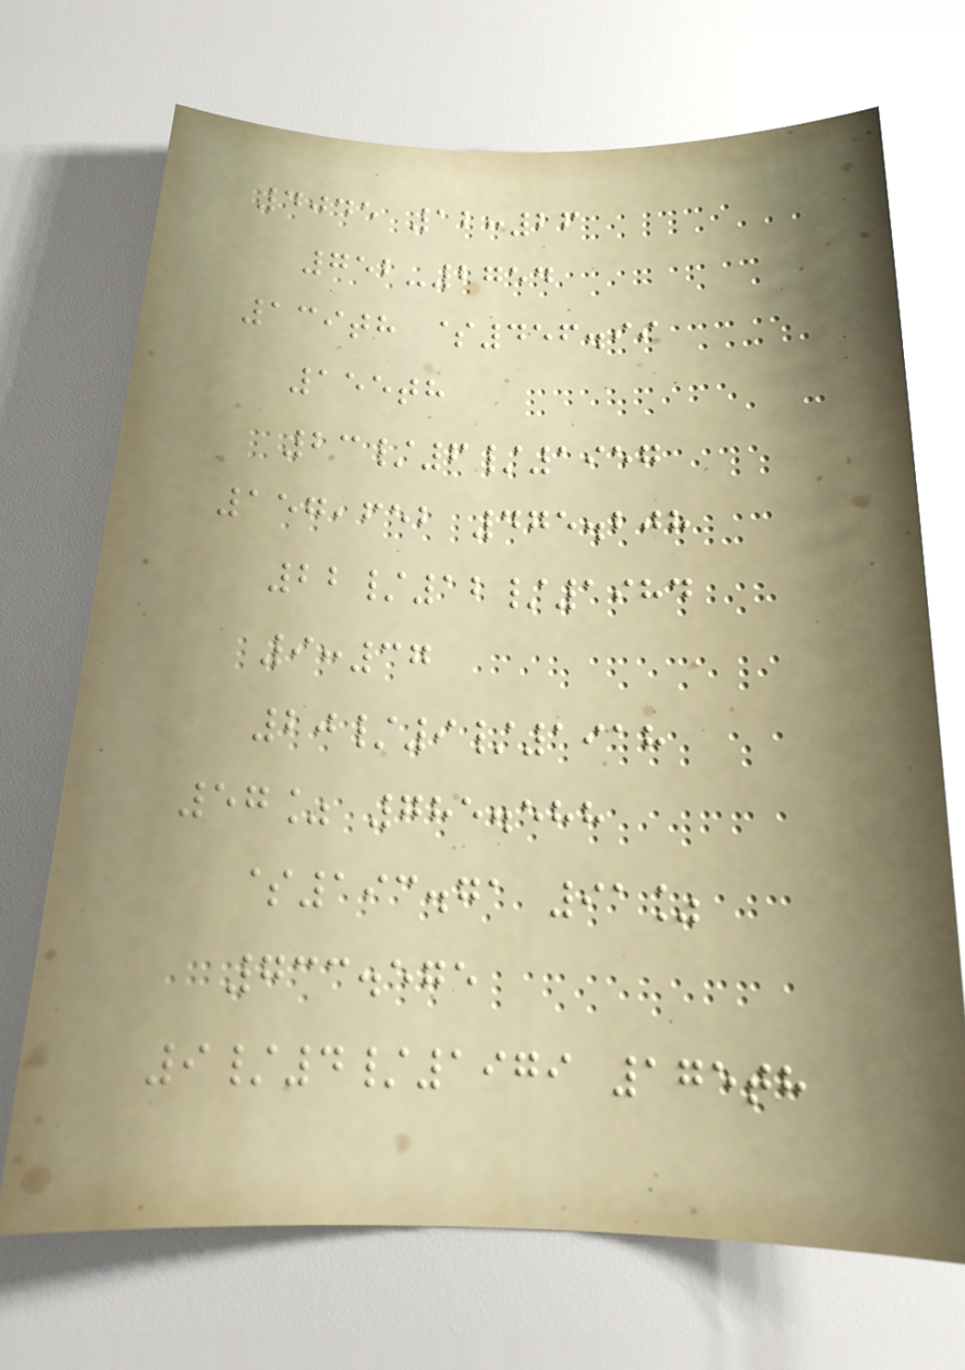4045 12:26
752-2754
139th $456.99
155th
23/6/1957
157,652 475.208
22/12/1984
9:37
20/9/1918
57% 785.588
$193.71 91%
733.575
9/4/1979 175th
